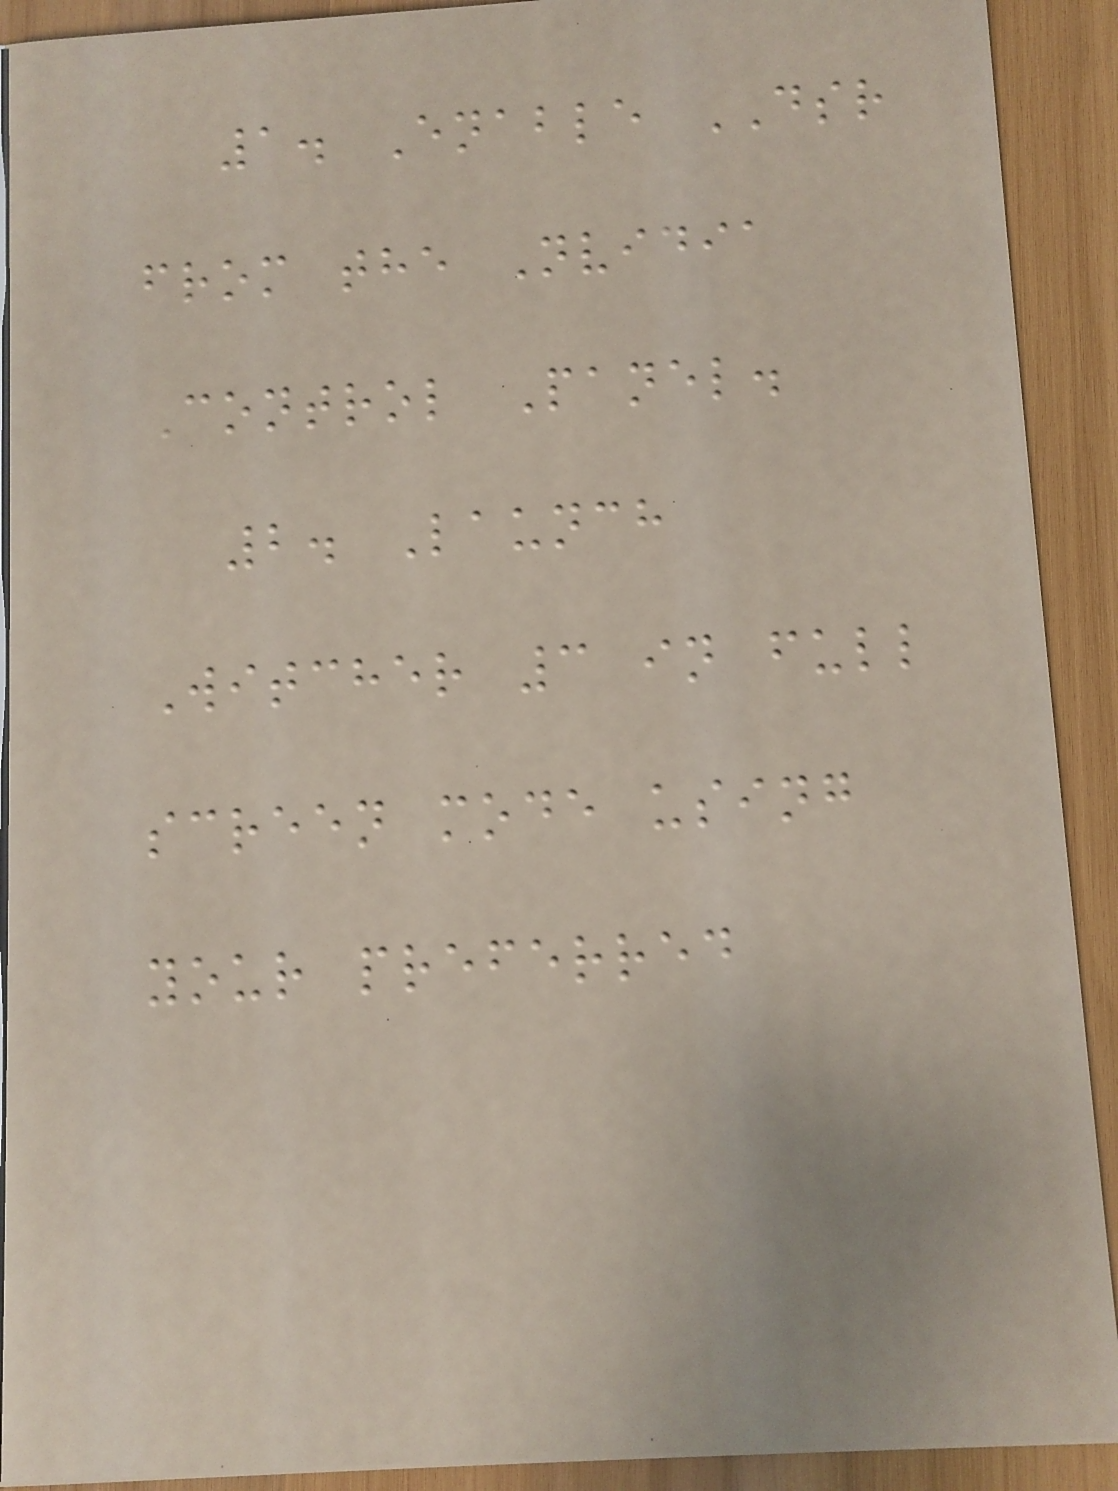1. Enable DSR
from the Nvidia
Control Panel.
2. Launch
Witcher 3 in full
screen mode using
your preferred
